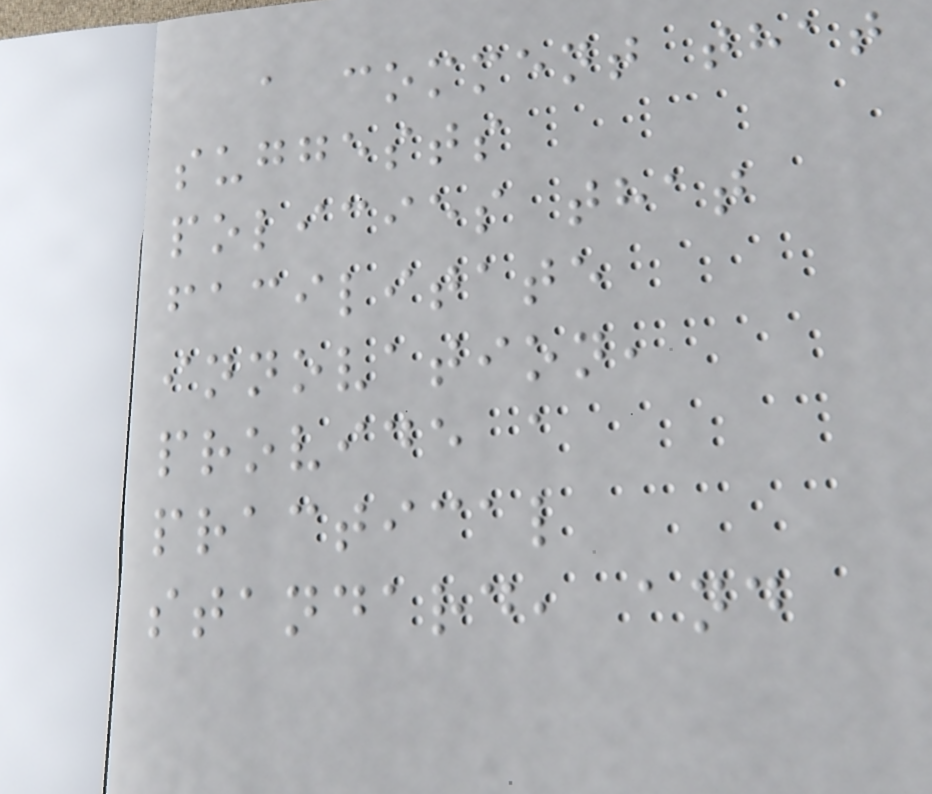a comment that
suggests
policies that
facilitate
innovation,
provide a
practical
standard, and
